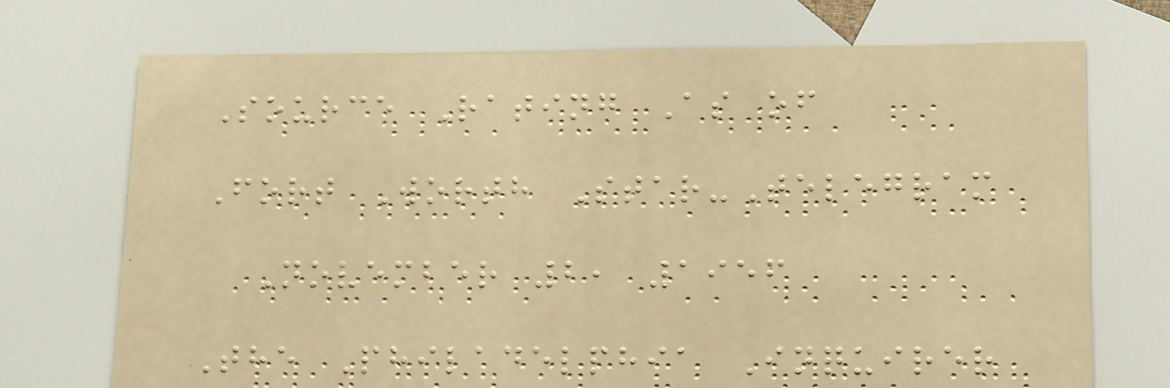Source Rating As of
Fort Worth Star-Telegram
November 2, 1956
The Philadelphia Inquirer
